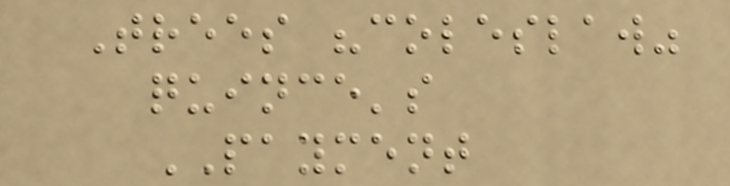Trees "coleslaw"
quince's
PAYMENT
